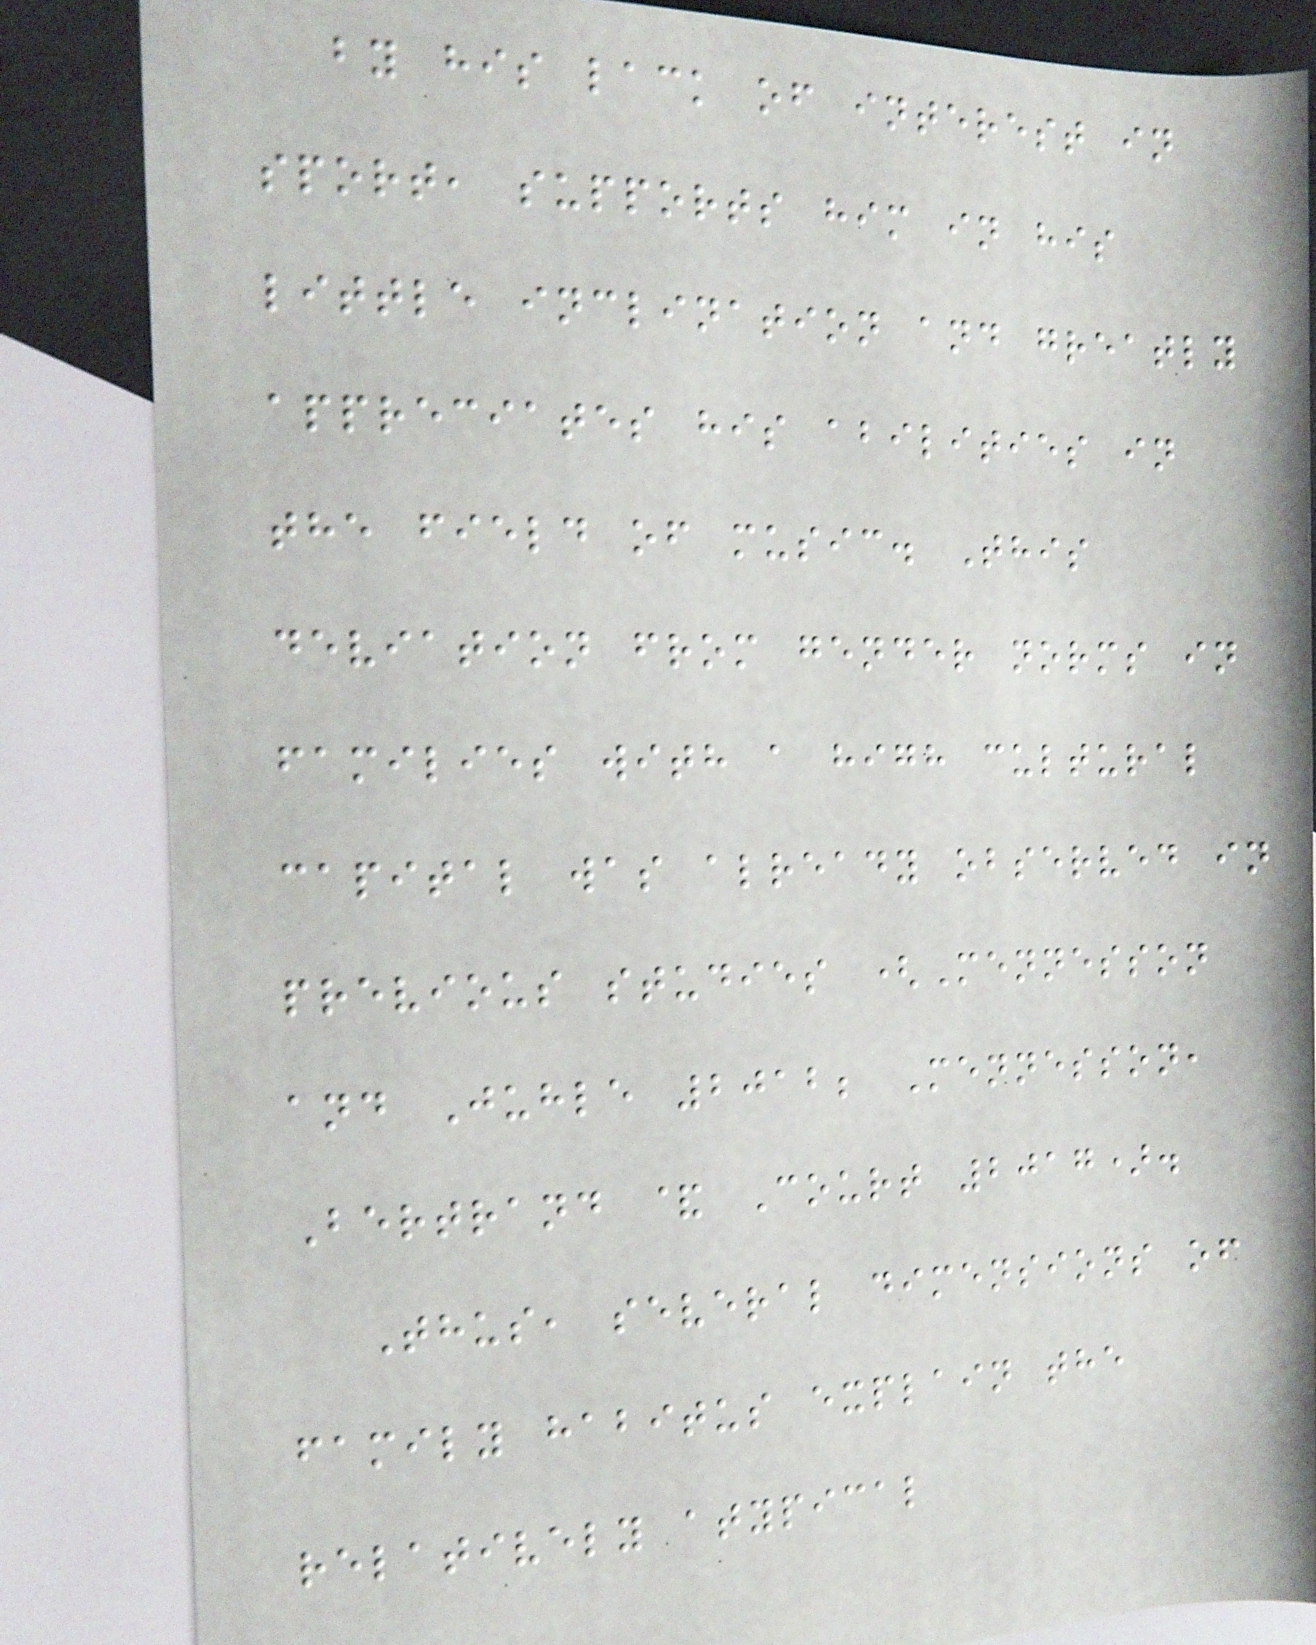by his lack of interest in
sport, supports him in his
little inclination and greatly
appreciates his abilities in
the field of music. This
deviation from gender norms in
families with a high cultural
capital was already observed in
previous studies (Mennesson
and Juhle 2012; Mennesson,
Bertrand & Court 2017).
Thus, several dimensions of
family habitus explain the
relatively atypical
